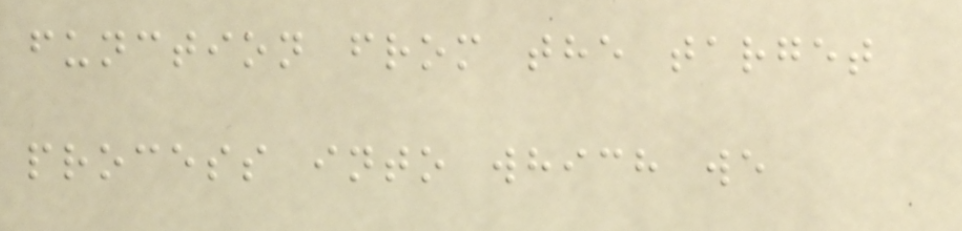function from the target
process into which we
